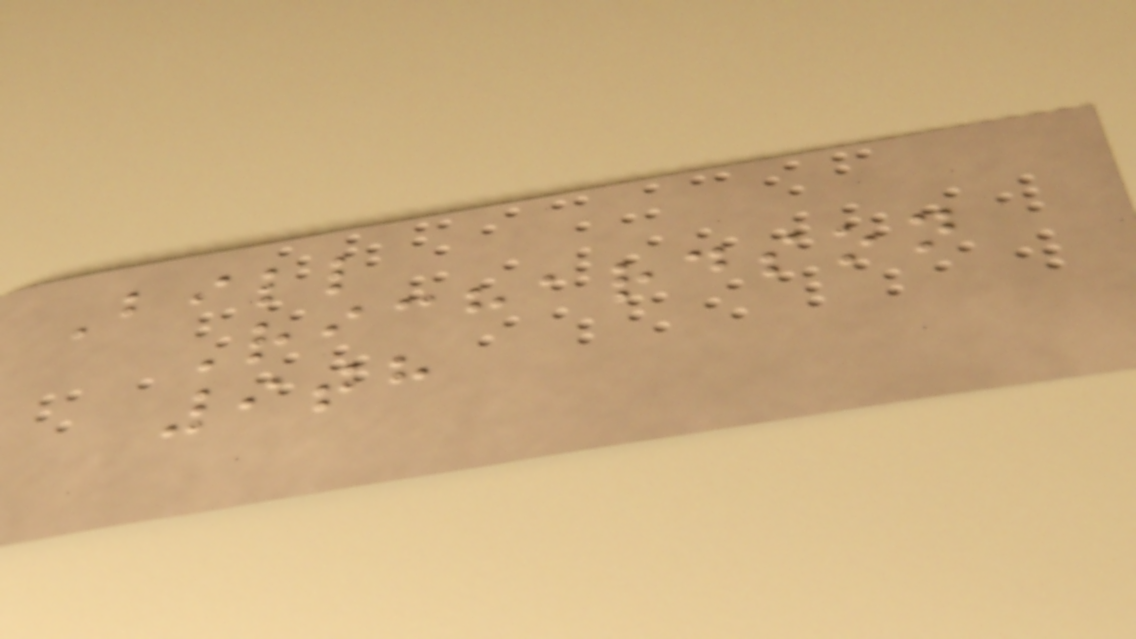Bill
Richardson
9th
